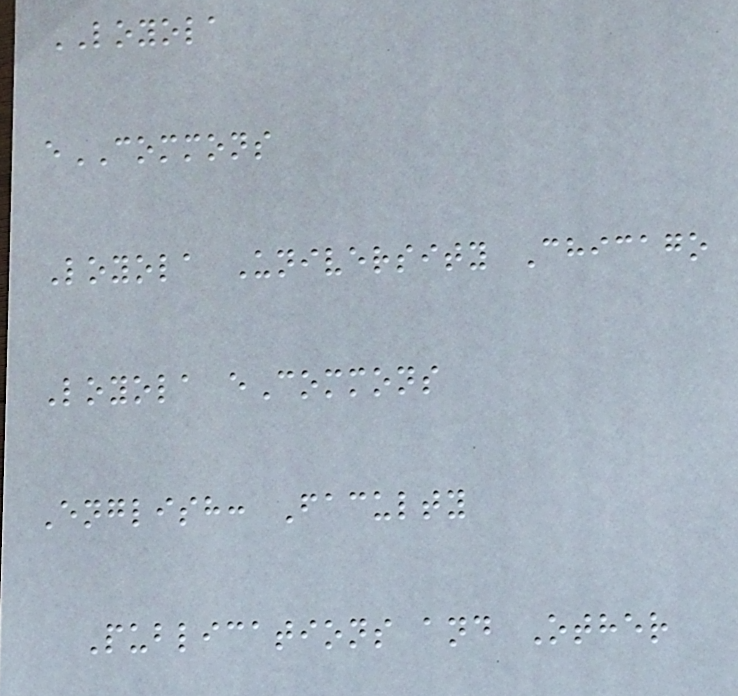LOYOLA
eCOMMONS
Loyola University Chicago
Loyola eCommons
English: Faculty
Publications and Other
